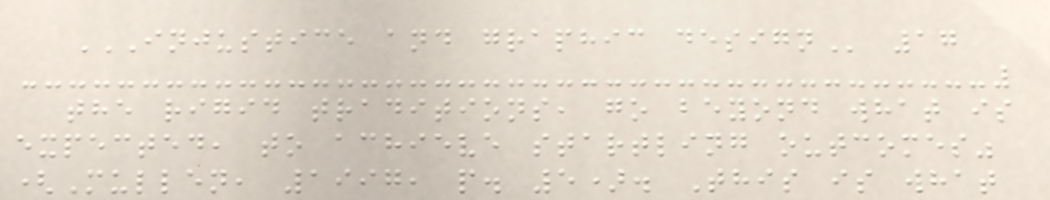INJUSTICE AND GRAPHIC DESIGN 17
the rigid traditions, go beyond what is
expected, to achieve startling outcomes"
(Mullen, 1997, p. 5). This is what
